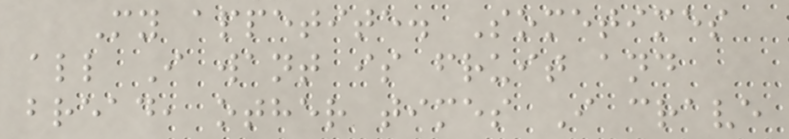My appetite. Sometimes
all I want is fruit and
bread, other times I crave
